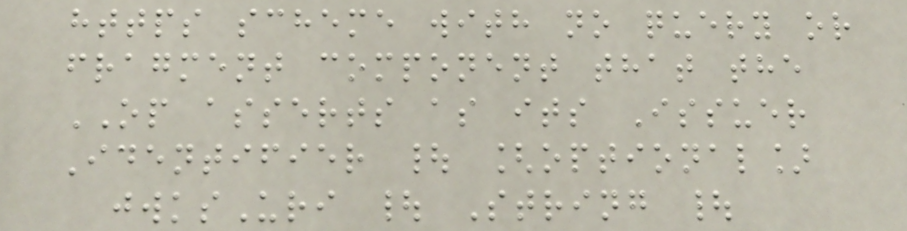https scheme with no query or
fragment component that the
OP asserts as its Issuer
Identifier | [optional]
jwksUri | String |
